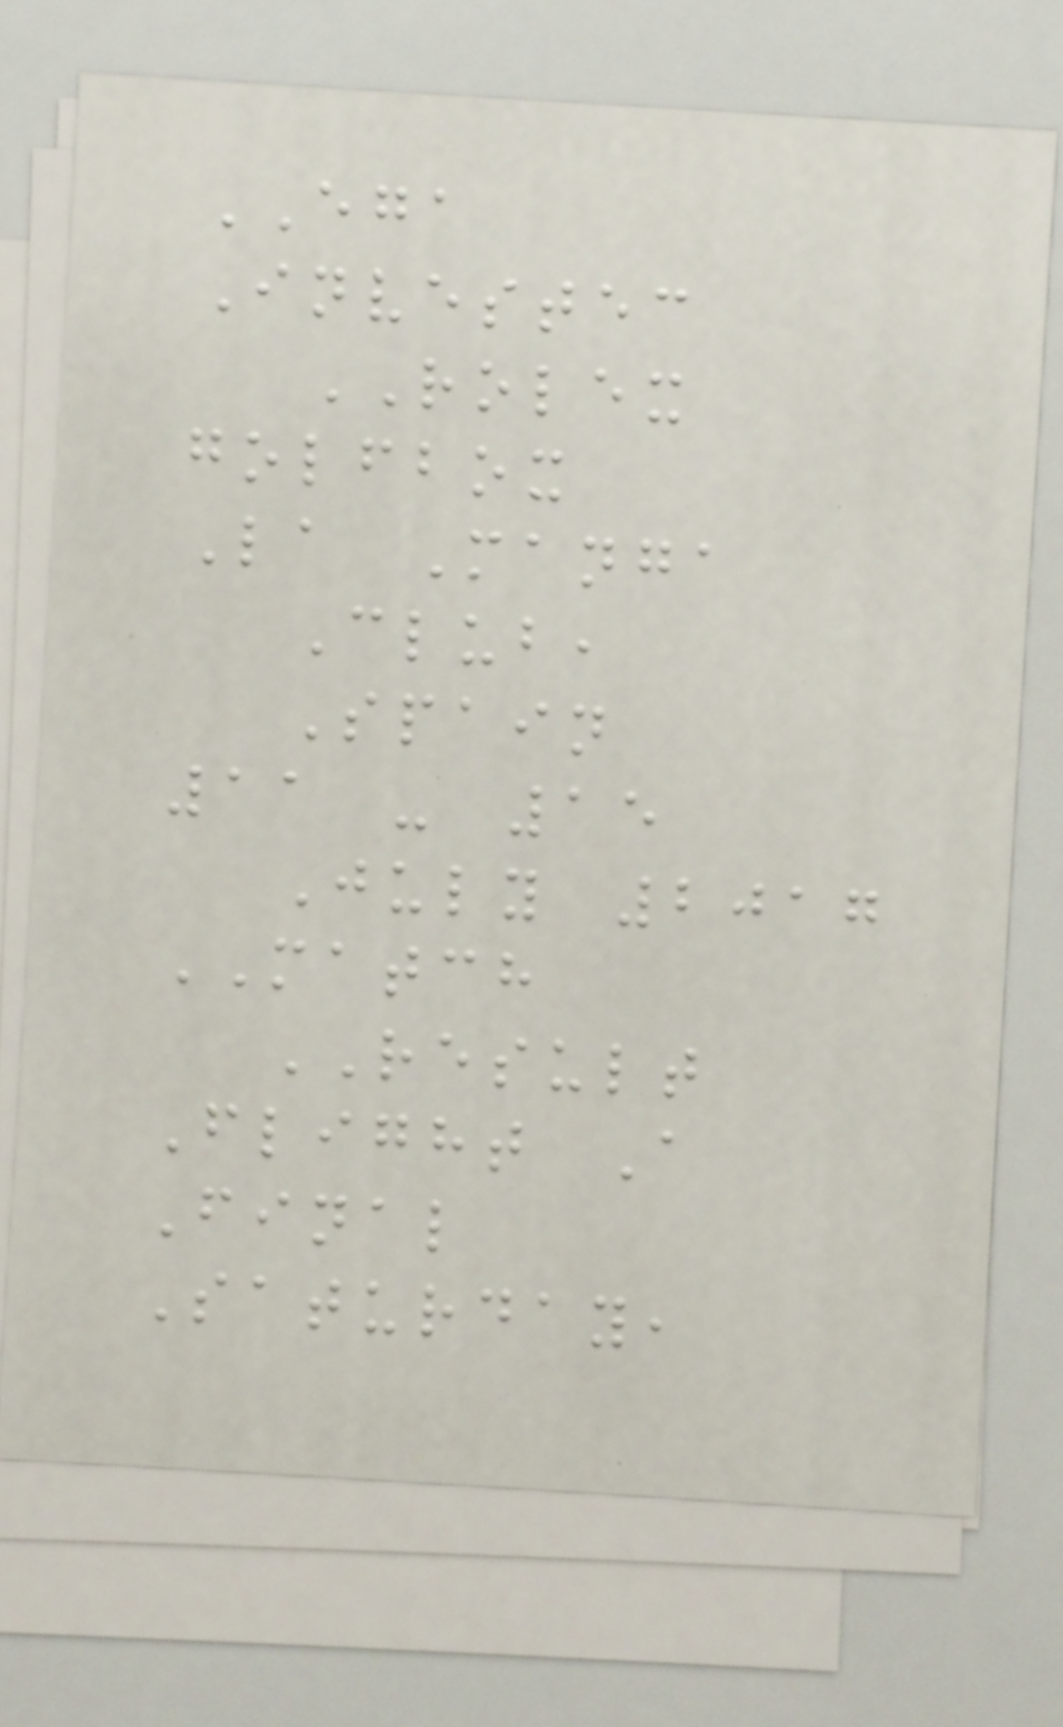EGA
Investec
ROLEX
golfbox
La Manga
Club,
Spain
11 - 15
July 2017
MATCH
RESULT
Flight A
Final
Saturday,
